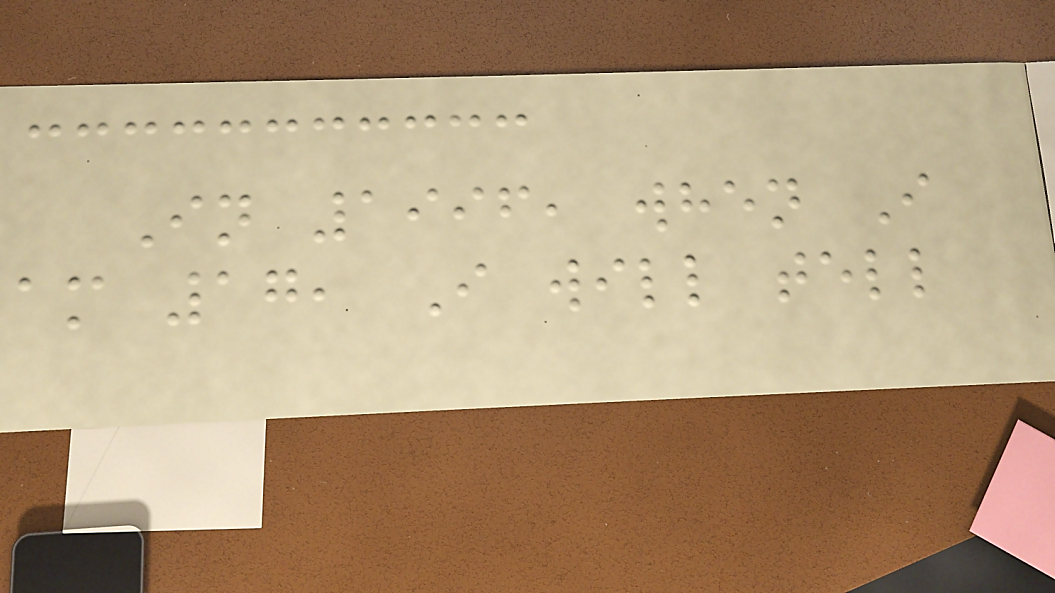In 1996, when I
am 17, I will tell
